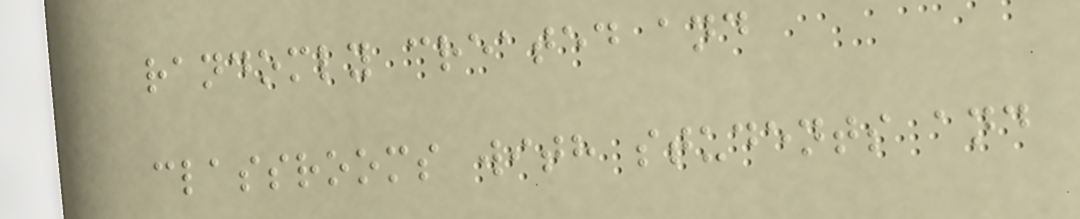randomly created and
classrooms with students and
